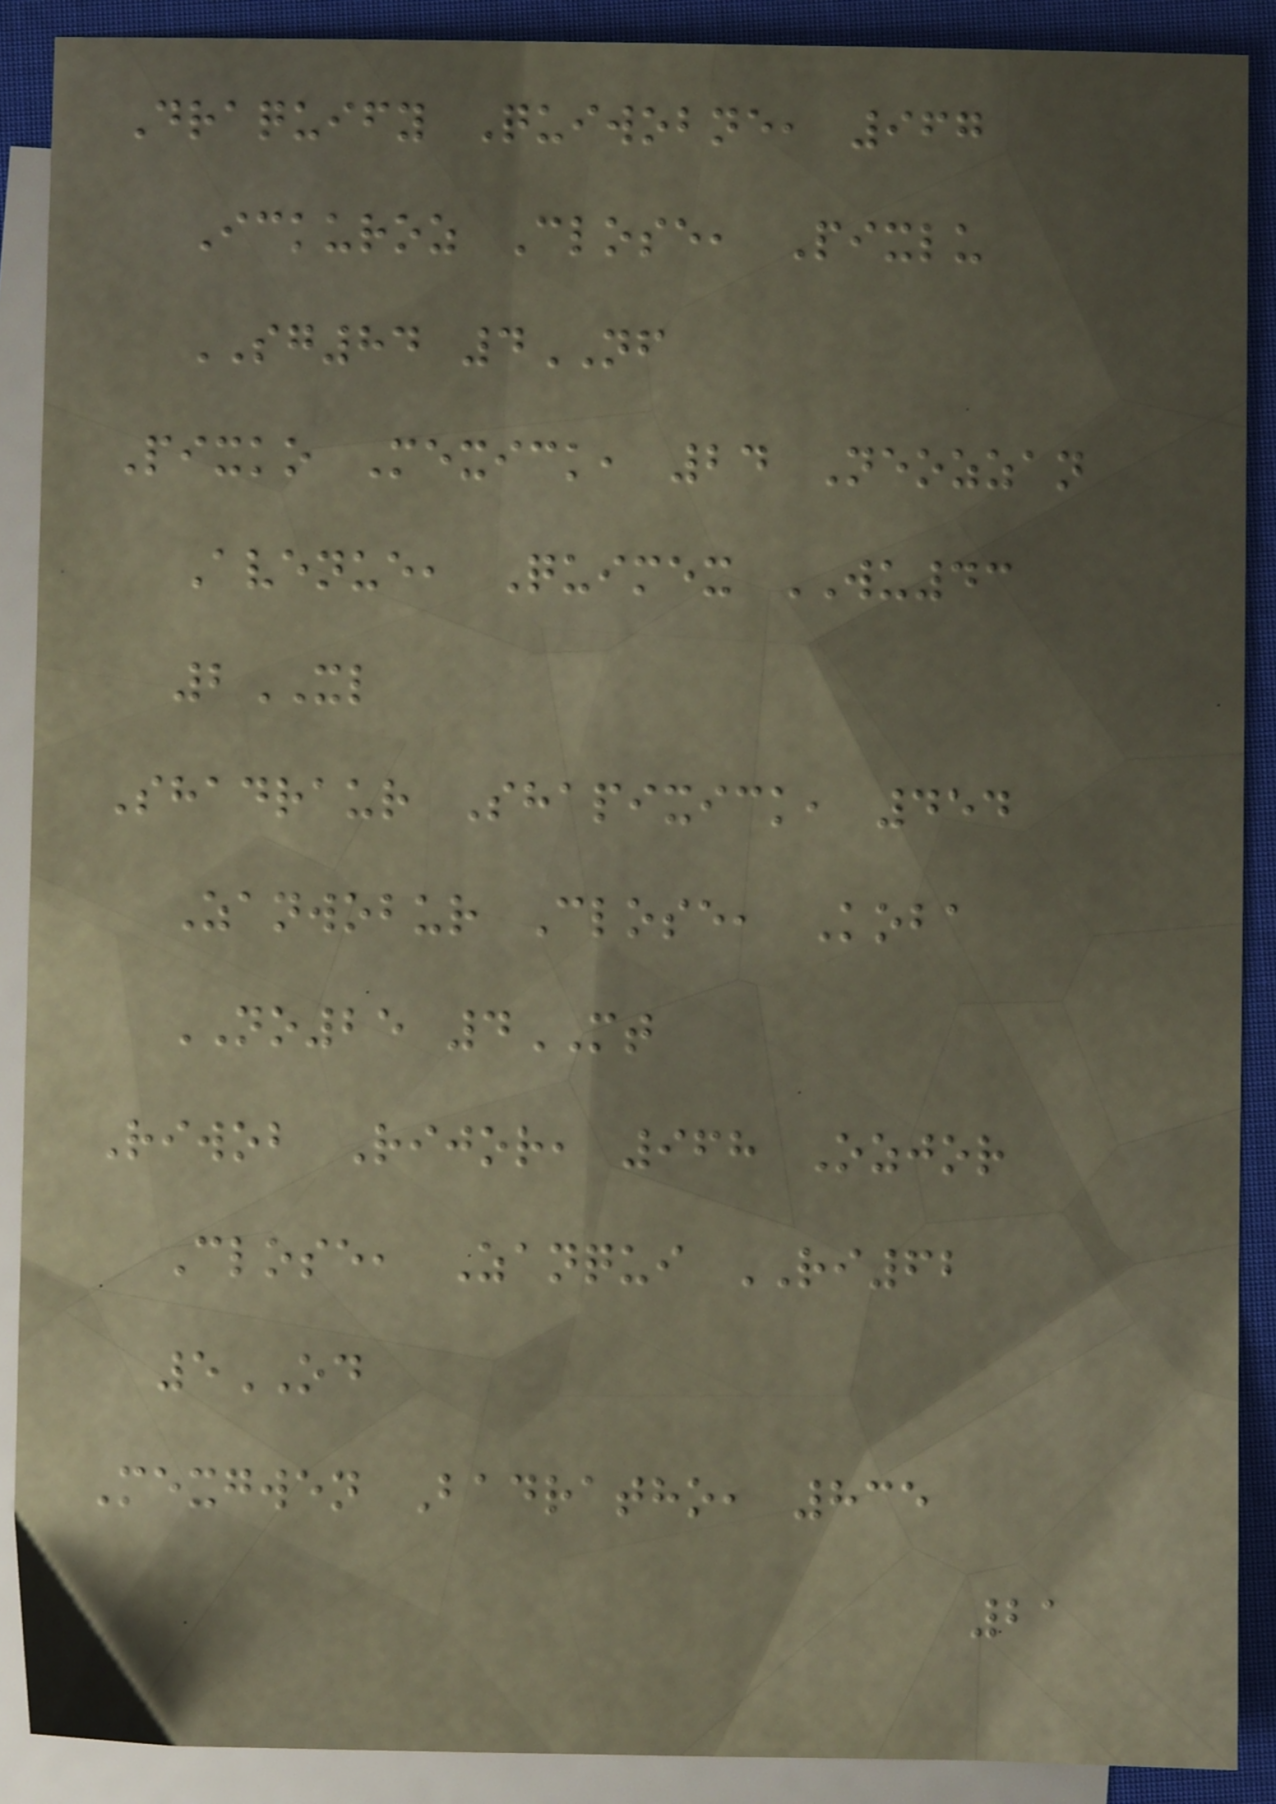Draquify Quiwobne, 967
Ickuroz Close, Pixlu
SG84 4NF
Pixko Mexick, 24 Neozzan
Avenue, Quimex WU43
2XL
Shadraur Shapixick, 454
Zanwobur Close, Koba
NO25 4MT
Riwob Rijor, 968 Ozjor
Close, Zanqui RI62
5OD
Mexgwen Badratho, 835
21
